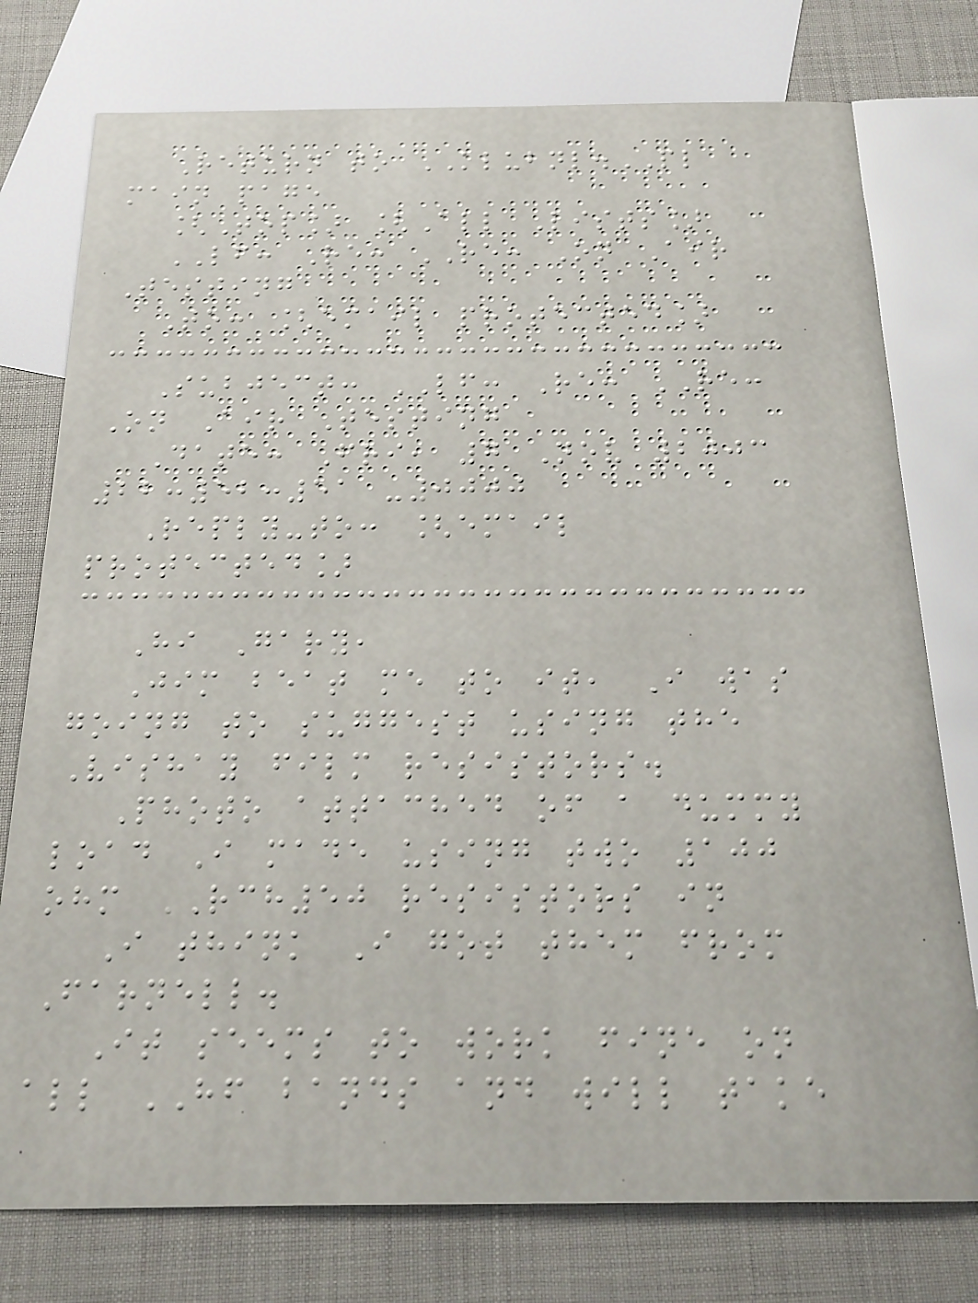Return to KLUBNL.PL
main page
[Top] [All Lists]
LF: Re: RE: On Air
Testing
To: [email protected]
Subject: LF: Re: RE:
On Air Testing
Date: Fri, 7 Nov 2003
22:52:51 -0000
Reply-to: [email
protected]
Hi Gary,
Jim beat me to it, I was
going to suggest using the
Vishay film resistors.
Photo attached of a dummy
load I made using two 100
ohm RCH50 resistors in
I think I got them from
Farnell.
It seems to work fine on
all HF bands and will take
